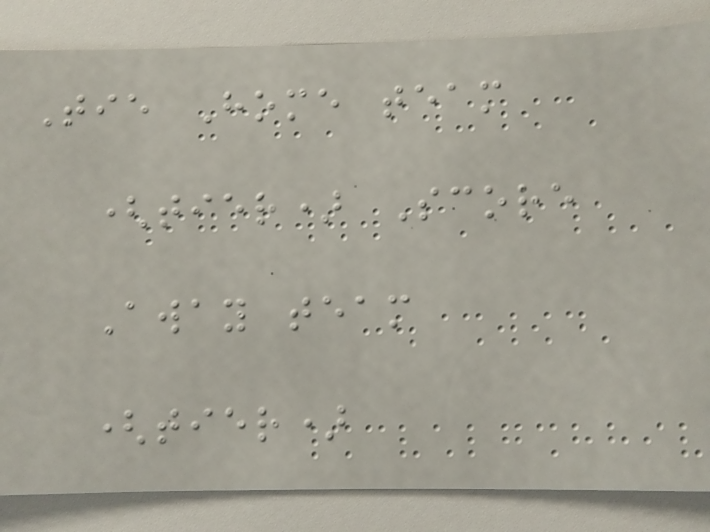Tie Home team
(tier) Score
Away team
(tier)
